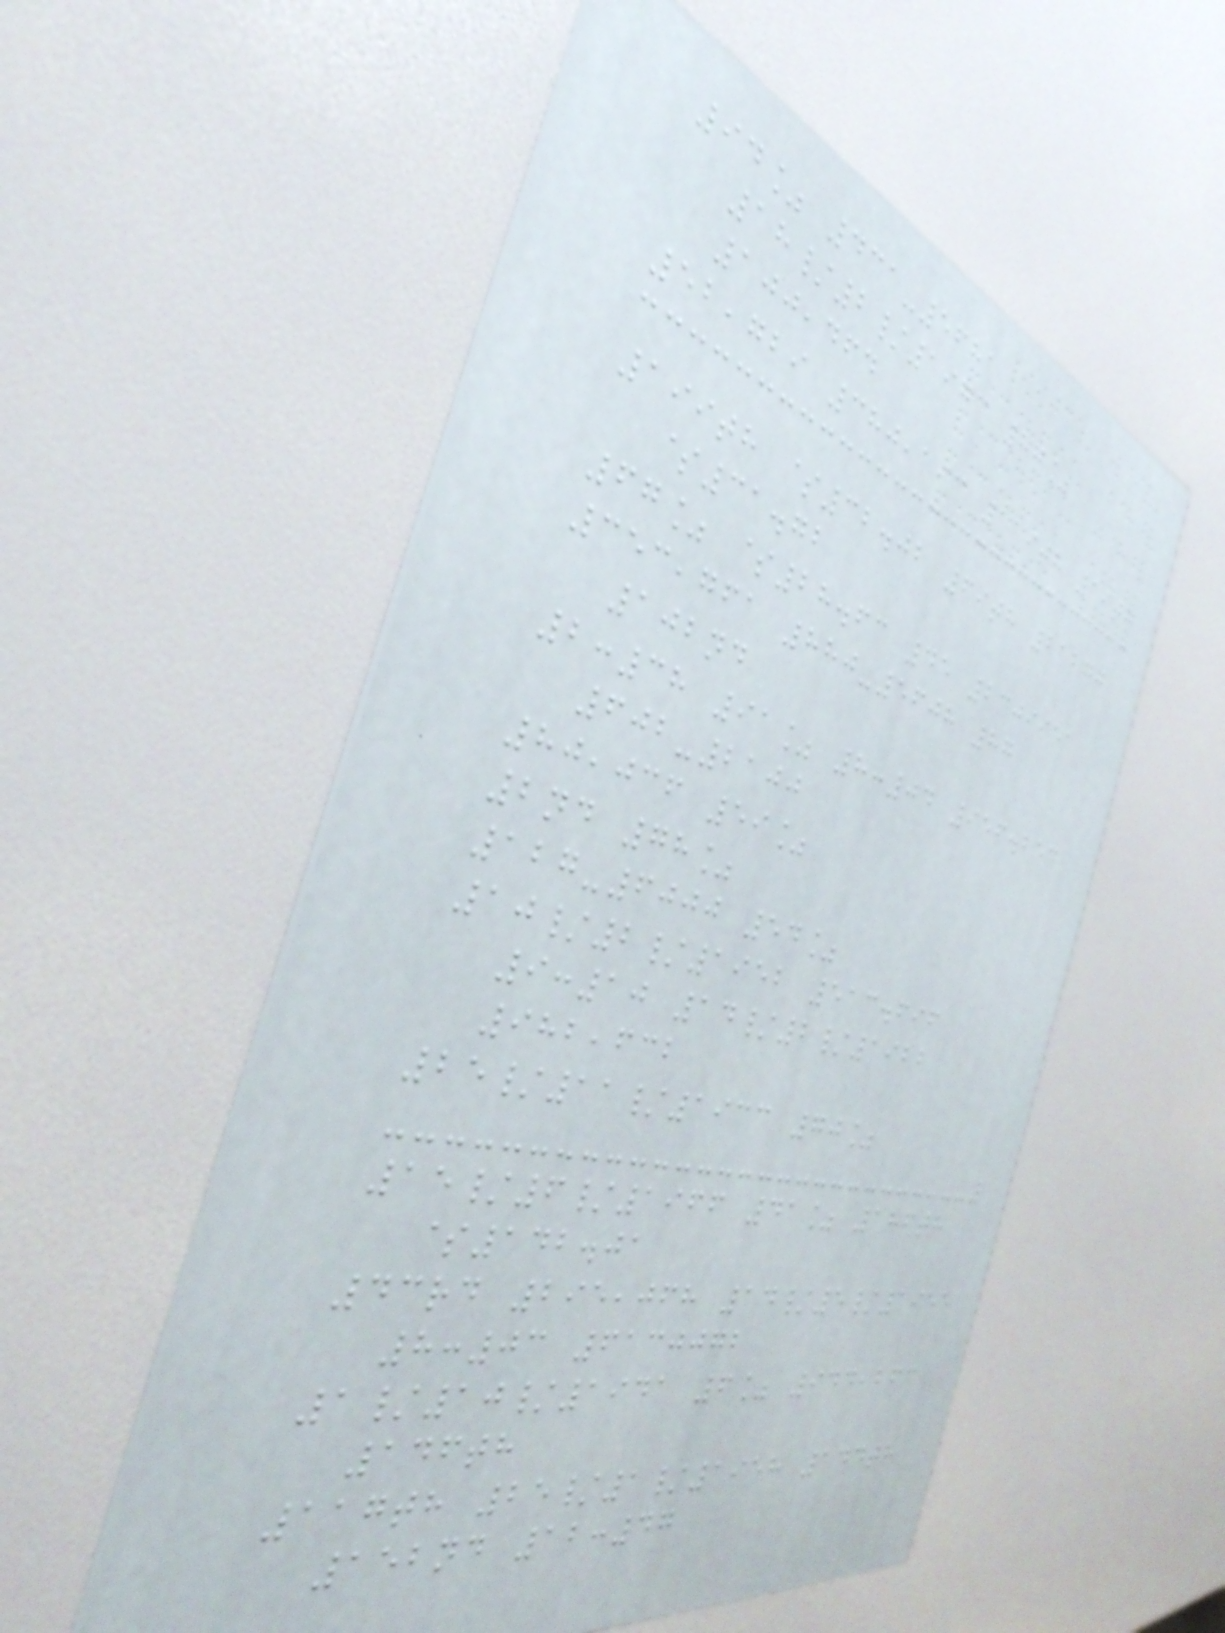94% 431-5681
18/2/1973 87%
100,464
52,729 380,193 119th 19th
199th $32.02 69th 21277
$31.72
67% $28.63 45 2309951
353,761 880-5608 87
102nd
2:38 91% 8:04 956.254
602-2100
80,036 59%
2nd 78%
127-6000 54%
10/2/1952 513.696
9:10 14/2/1922
982,632
25/11/1933 70%
15/6/1966 41% 186th
$142.01
43rd 295,068 14/5/1955
8:03 6130072
1/10/1941 6% 944,263
146th
117th 25/1/1958 144th
152nd 12:47
